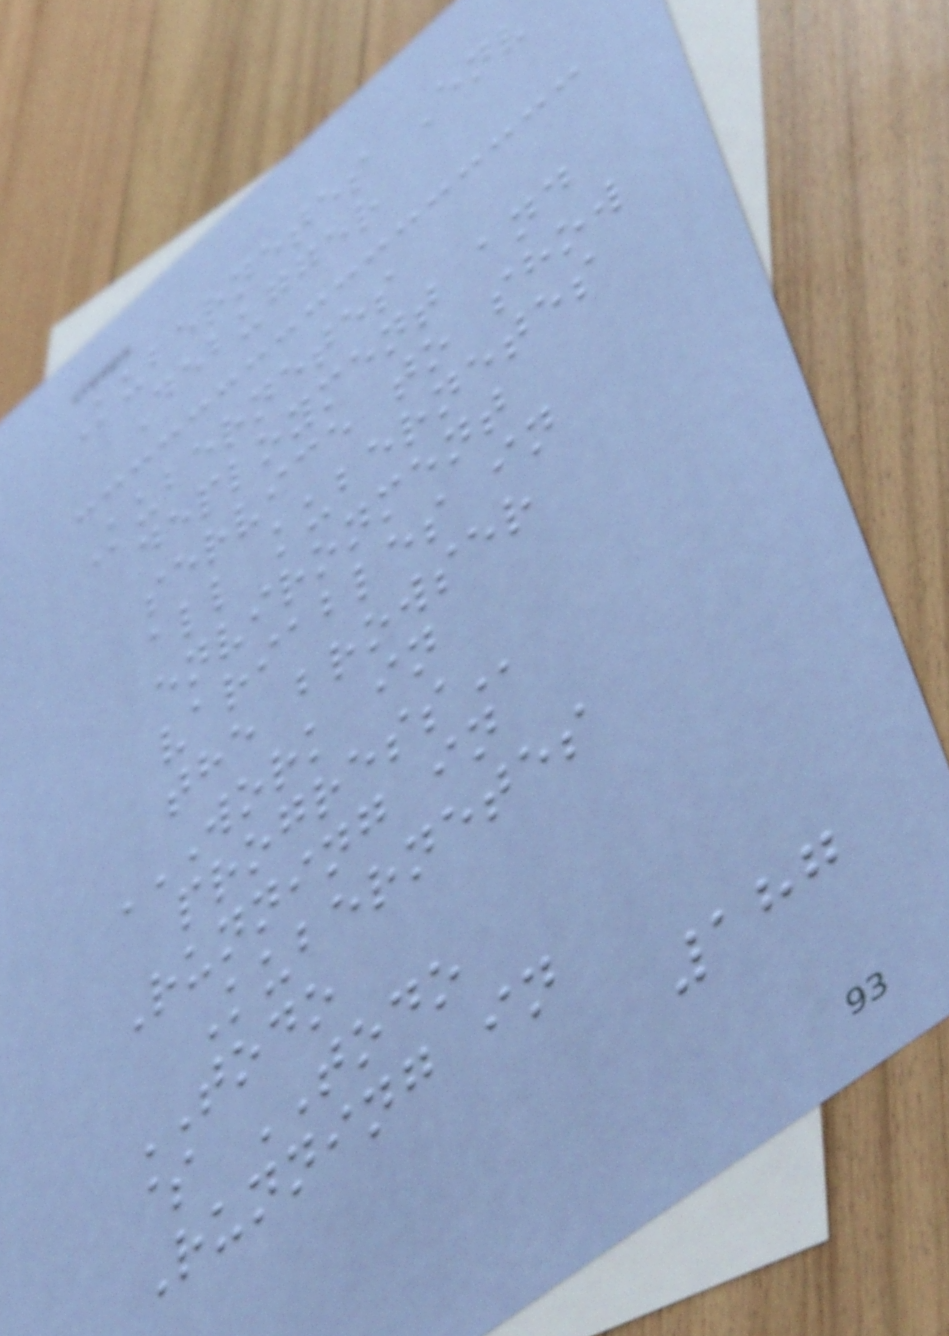Kubernetes Env
Debugger
Kubernetes
deployment and
service to show
all kubernetes
environment
variables in
the browser
WORK IN
PROGRESS
Running in
Kubernetes
TODO
$ TODO
Running in
187
